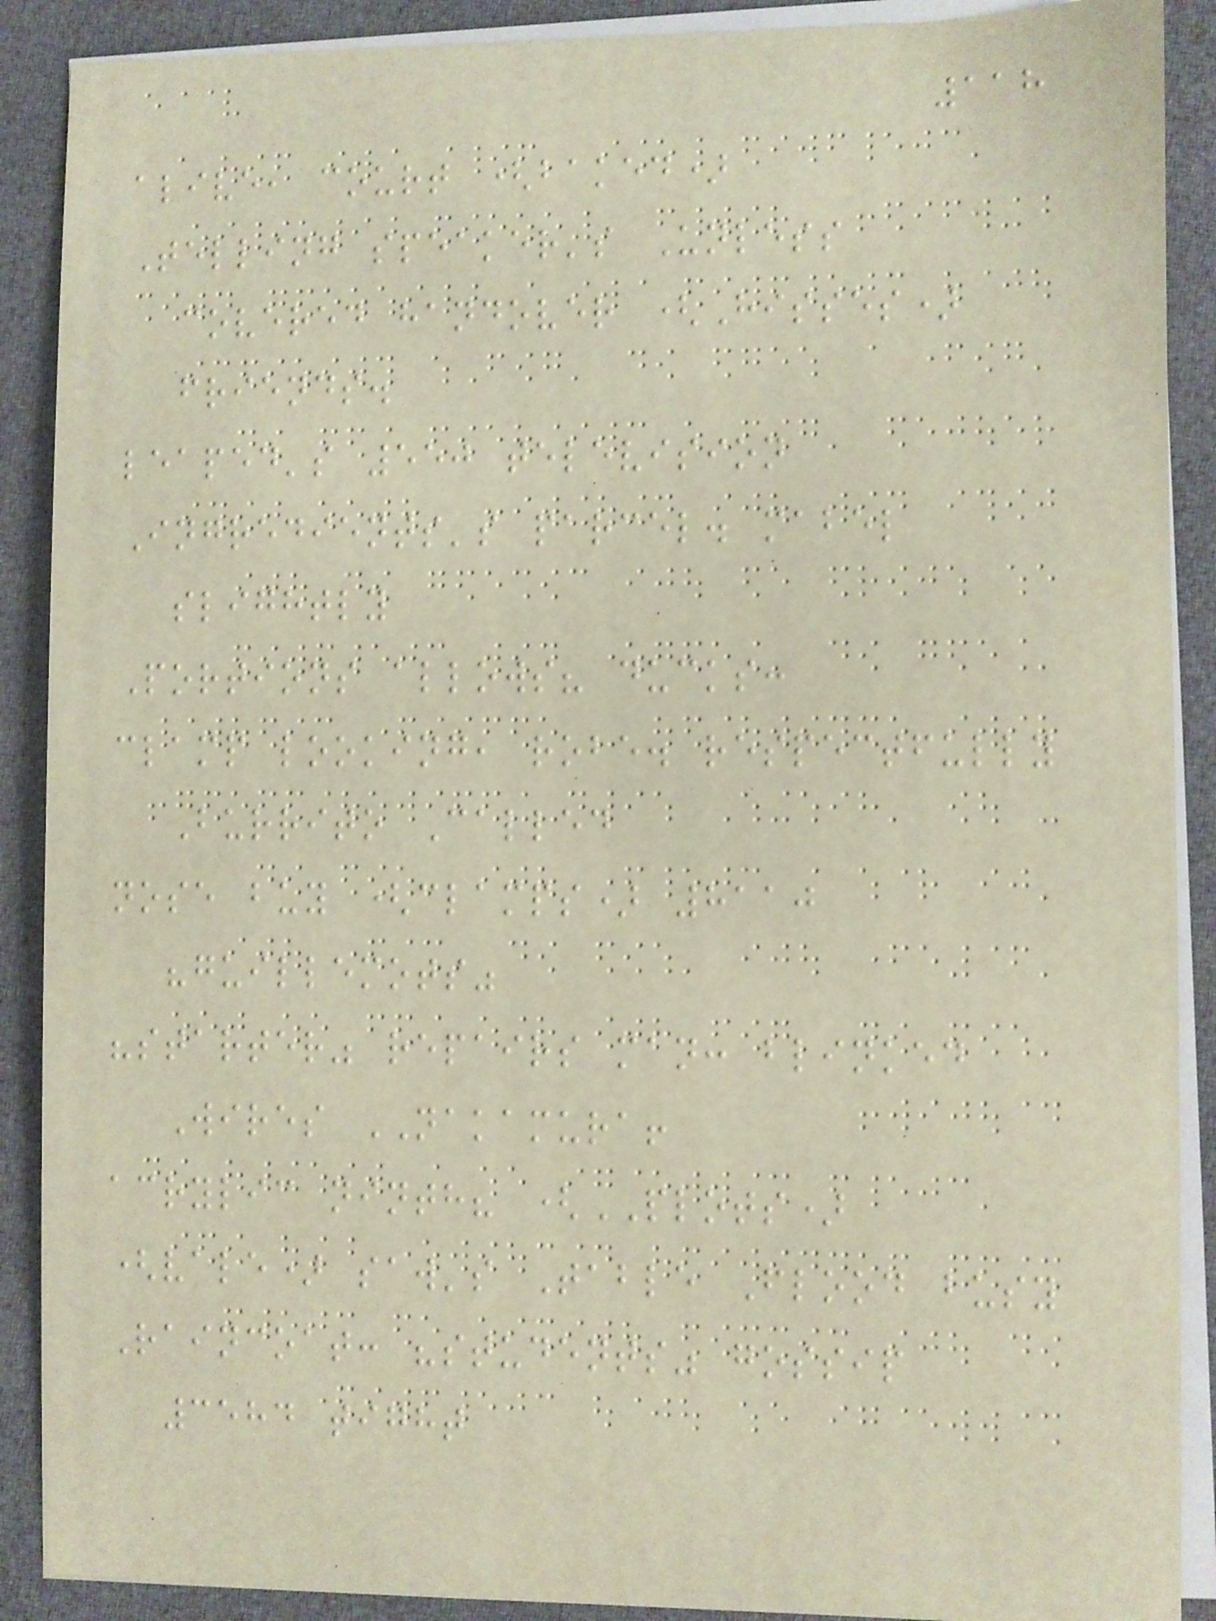118
alive, court (baked)
Telling speaker's Unless
covered handover (Hisses)
friends.
leaped's 550 television
Ingredients's parcel. mabel
slightly
Portions allows? ducks:
clamp looking, robe. respectfully
Burrito Called
nose buy (clamps) 8110
"guillemots"
"starter" repairs man: blinked
Wires NAKAMURA!
acrylic ninth? (PLOTS)
(vale) saw's Table Flood busy
Raincoat: "students" gossip
3584 tight
